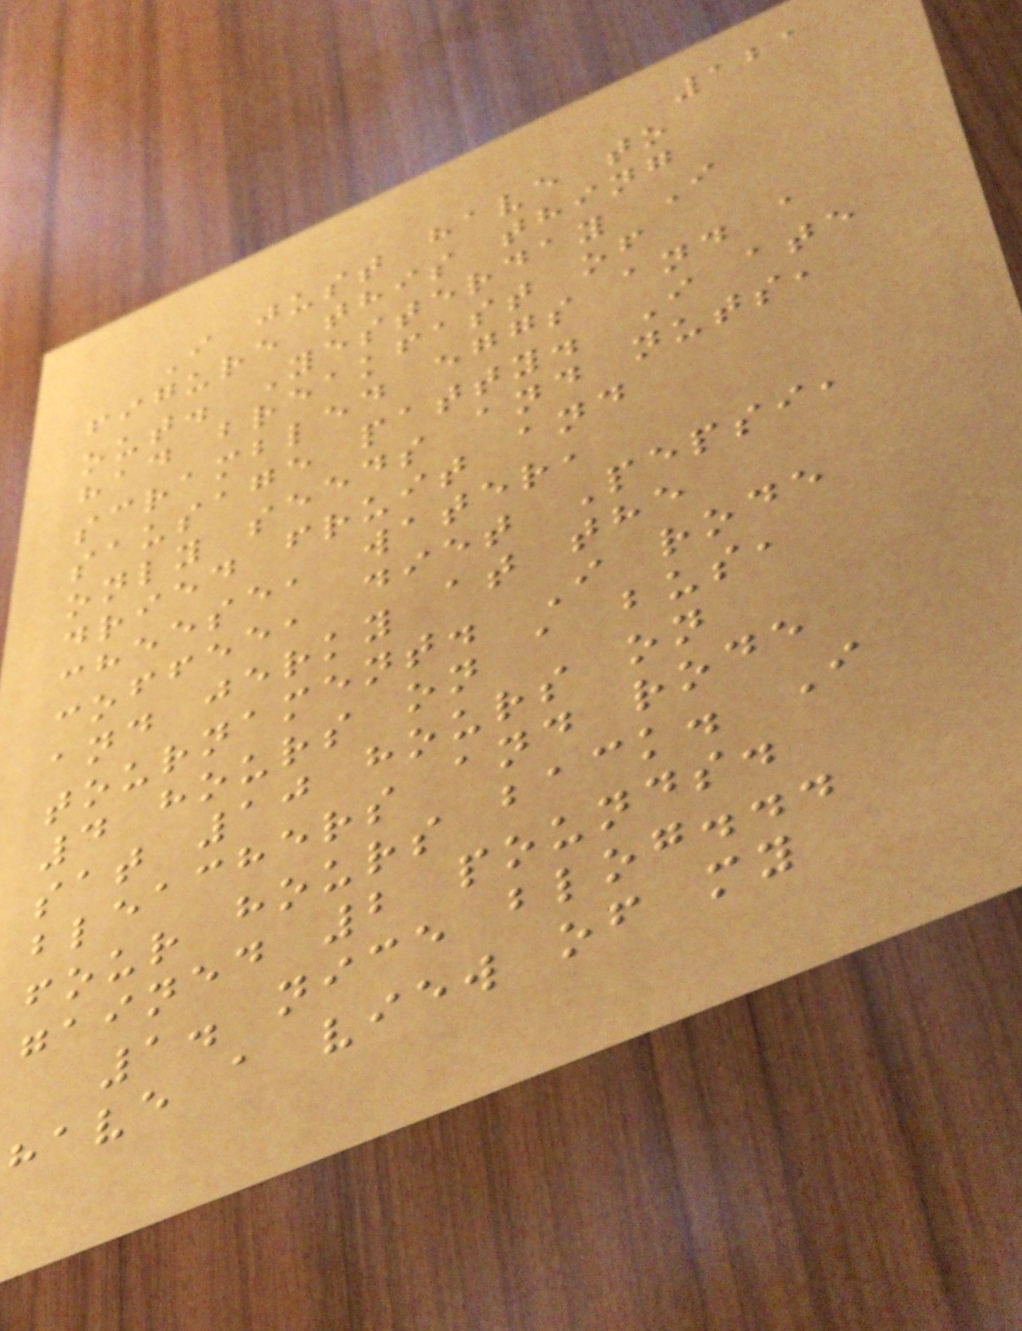121
I just have to
figure this thing
out. Yesterday I
had breakfast of
scrambled eggs and a
sausage patty. I ate
only seeds and nuts,
dried fruit and
cheese, water,
coffee, diet Pepsi,
and jerky at the
tournament. I rode
4 hours on a bus,
sat 10 hours on
bleachers and rode
four hours back. I
gained 2 pounds.
1. nice blog...
have a view of my
